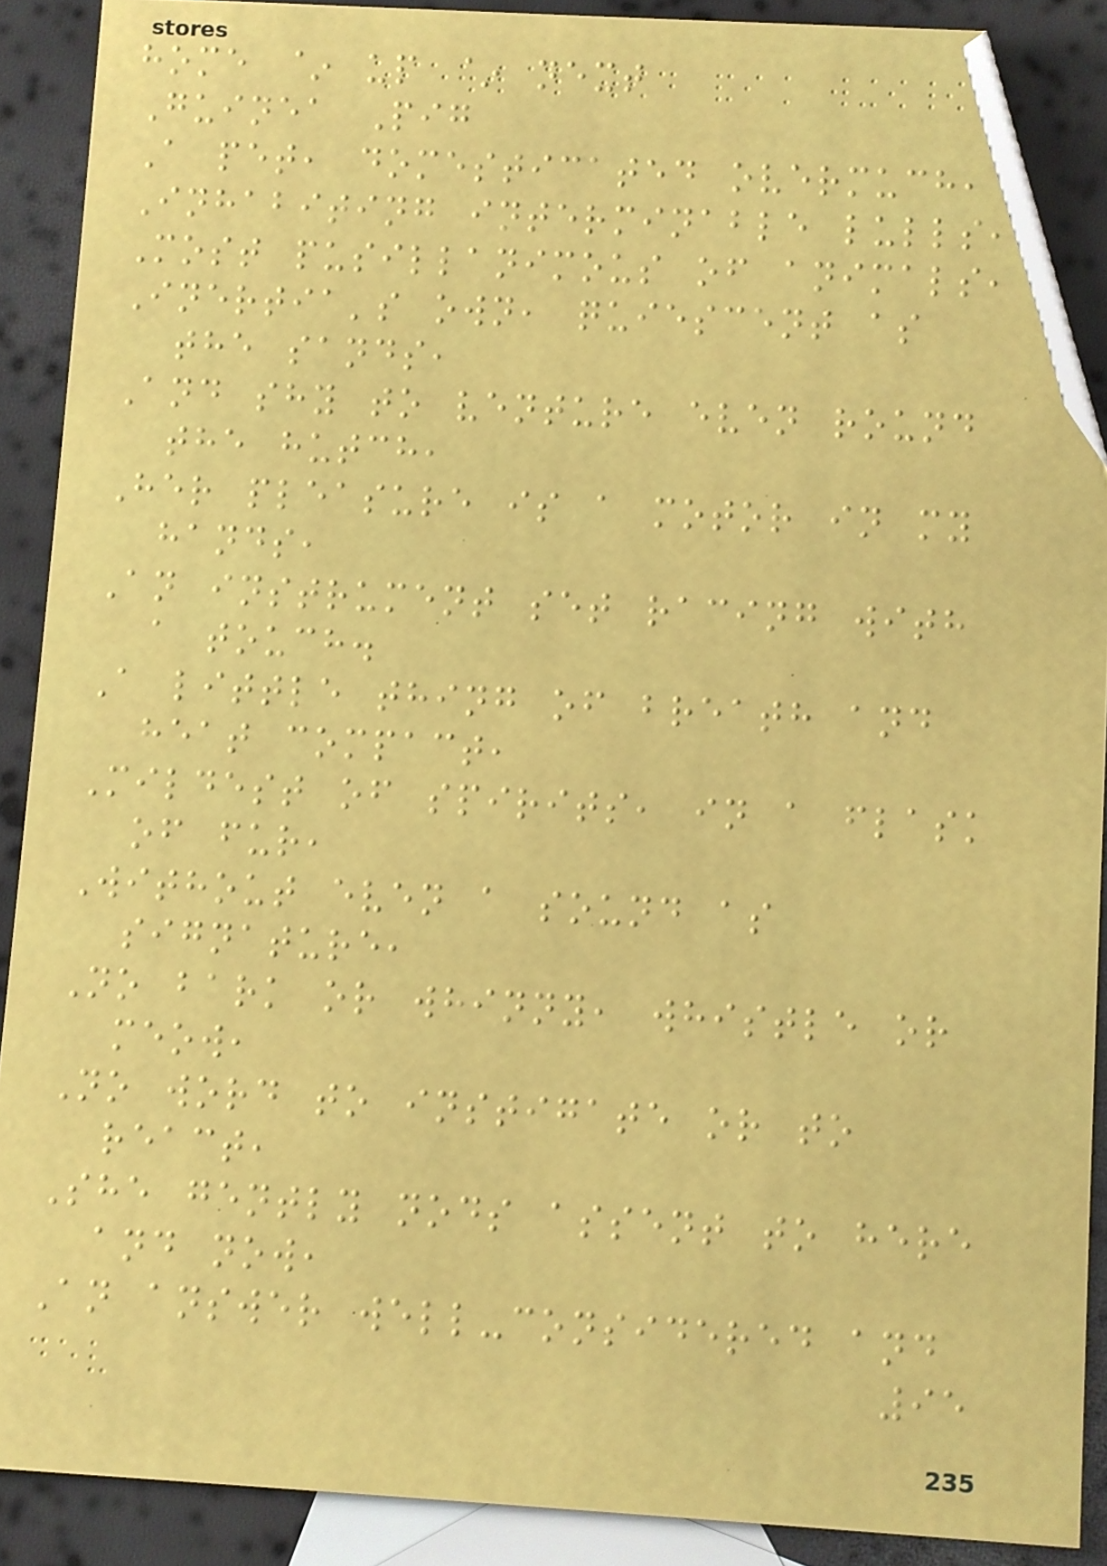home ~ up ~ next
Guinea Pig
A pet, domesticated overmuch,
Inhabiting interminable lulls,
Most pusillanimous of animals,
Inertia's own, quiescent as
the sands,
And shy to venture even round
the hutch,
Her pleasure is a motor in my
hands,
An instrument set racing with
a touch.
A little thing of breath and
heat compact,
Mildest of spirits, in a flask
of fur,
Without even a sound as
signature,
No bark or whinny, whistle or
meow,
No word to instigate or to
react,
She gently nods assent to here
and now,
An answer well-considered and
95
